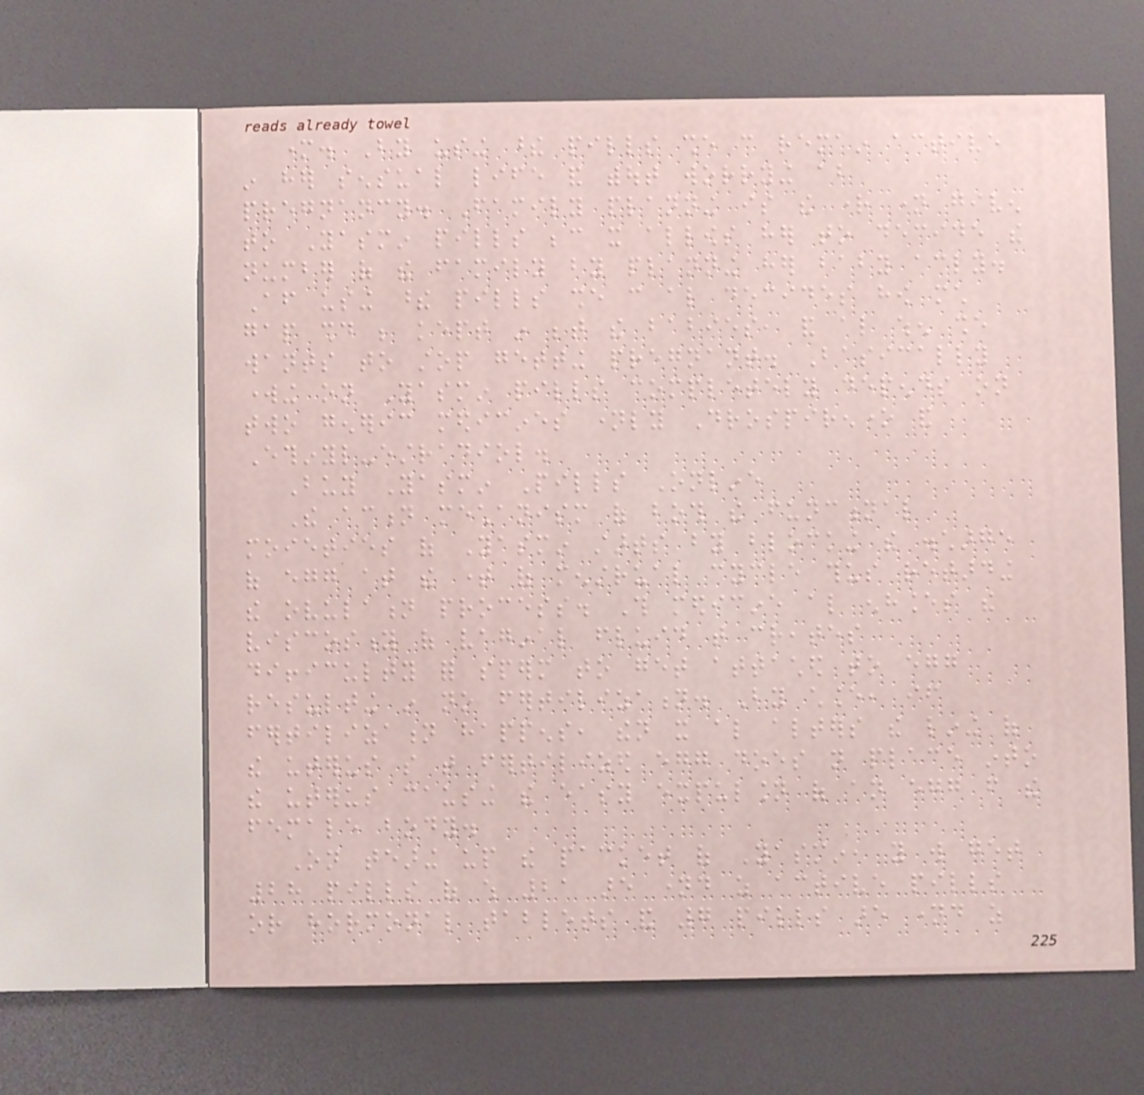mother. By using these pills she can remain active
in her sensual life and without worrying about
pregnancy. Family planning is the right name given
to Yasmin pills because it allows her to decide the
number of the family by planning her baby accordingly.
After using these pills she can also decides how much
gap should be kept in between the babies, and also when she
wants to stop getting pregnant. Basically
working on Yasmin pills completely depends on
two generic medicines namely Drospirenone and
Ethinyl-estradiol.
Buy Yasmin Pills Online
The action mechanism of both the functional
moieties of Yasmin starts by blocking the discharge
of egg at the time of menstrual cycle thus retarding
the ovulation process. This medicine also enhances the
viscosity of vaginal fluid that creates
difficulty for sperm to get attached to egg
resulting in no fertilization. By chance, if
fertilization happens, then it also alters the lining of
the uterus so that fertilized egg does not place into
the uterus causing the easy expulsion of an egg from the
female body.
On tearing up the packet of Yasmin, you will get
28 pills of which 21 are named as active pills
or hormonal tablets and 7 pills are named as
